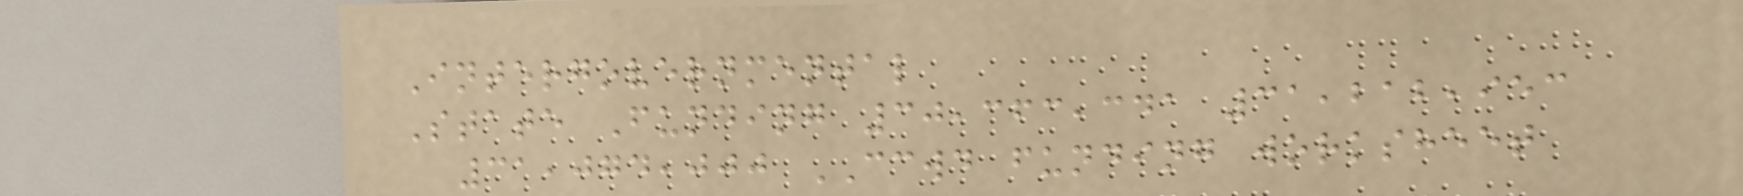Intergovernmental
State Funding 30,363,341 31,212,953
31,074,000 CCWD funding worksheet
